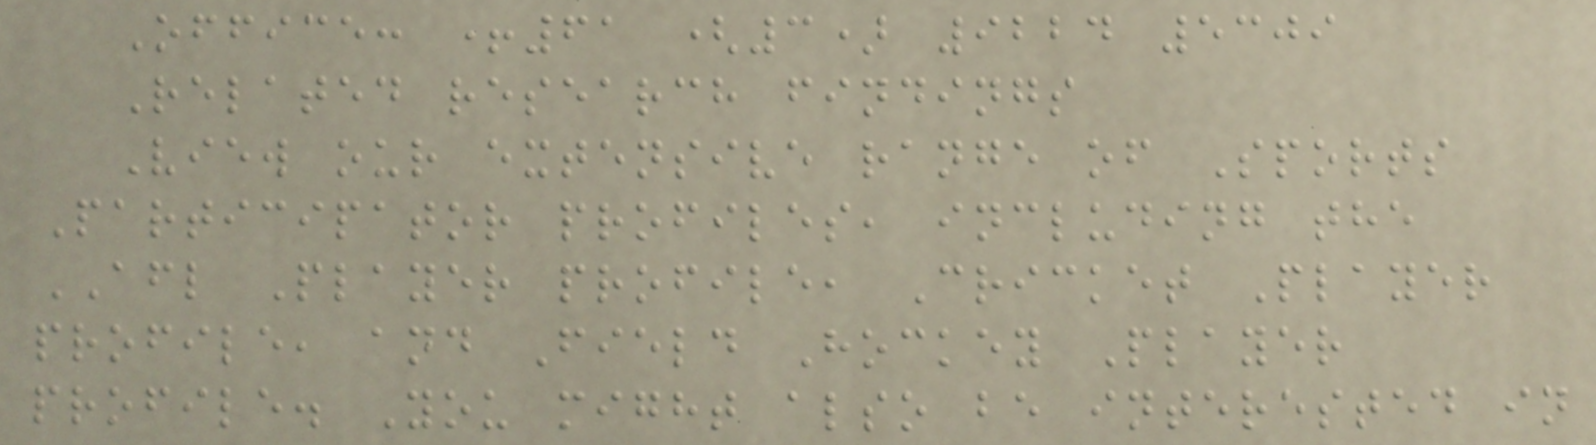Office: +61 (3) 9224 5309
Related research findings
View our extensive range of Sports
Participator profiles, including the
AFL Player profile, Cricket Player
profile, and Field Hockey Player
profile. You might also be interested in
